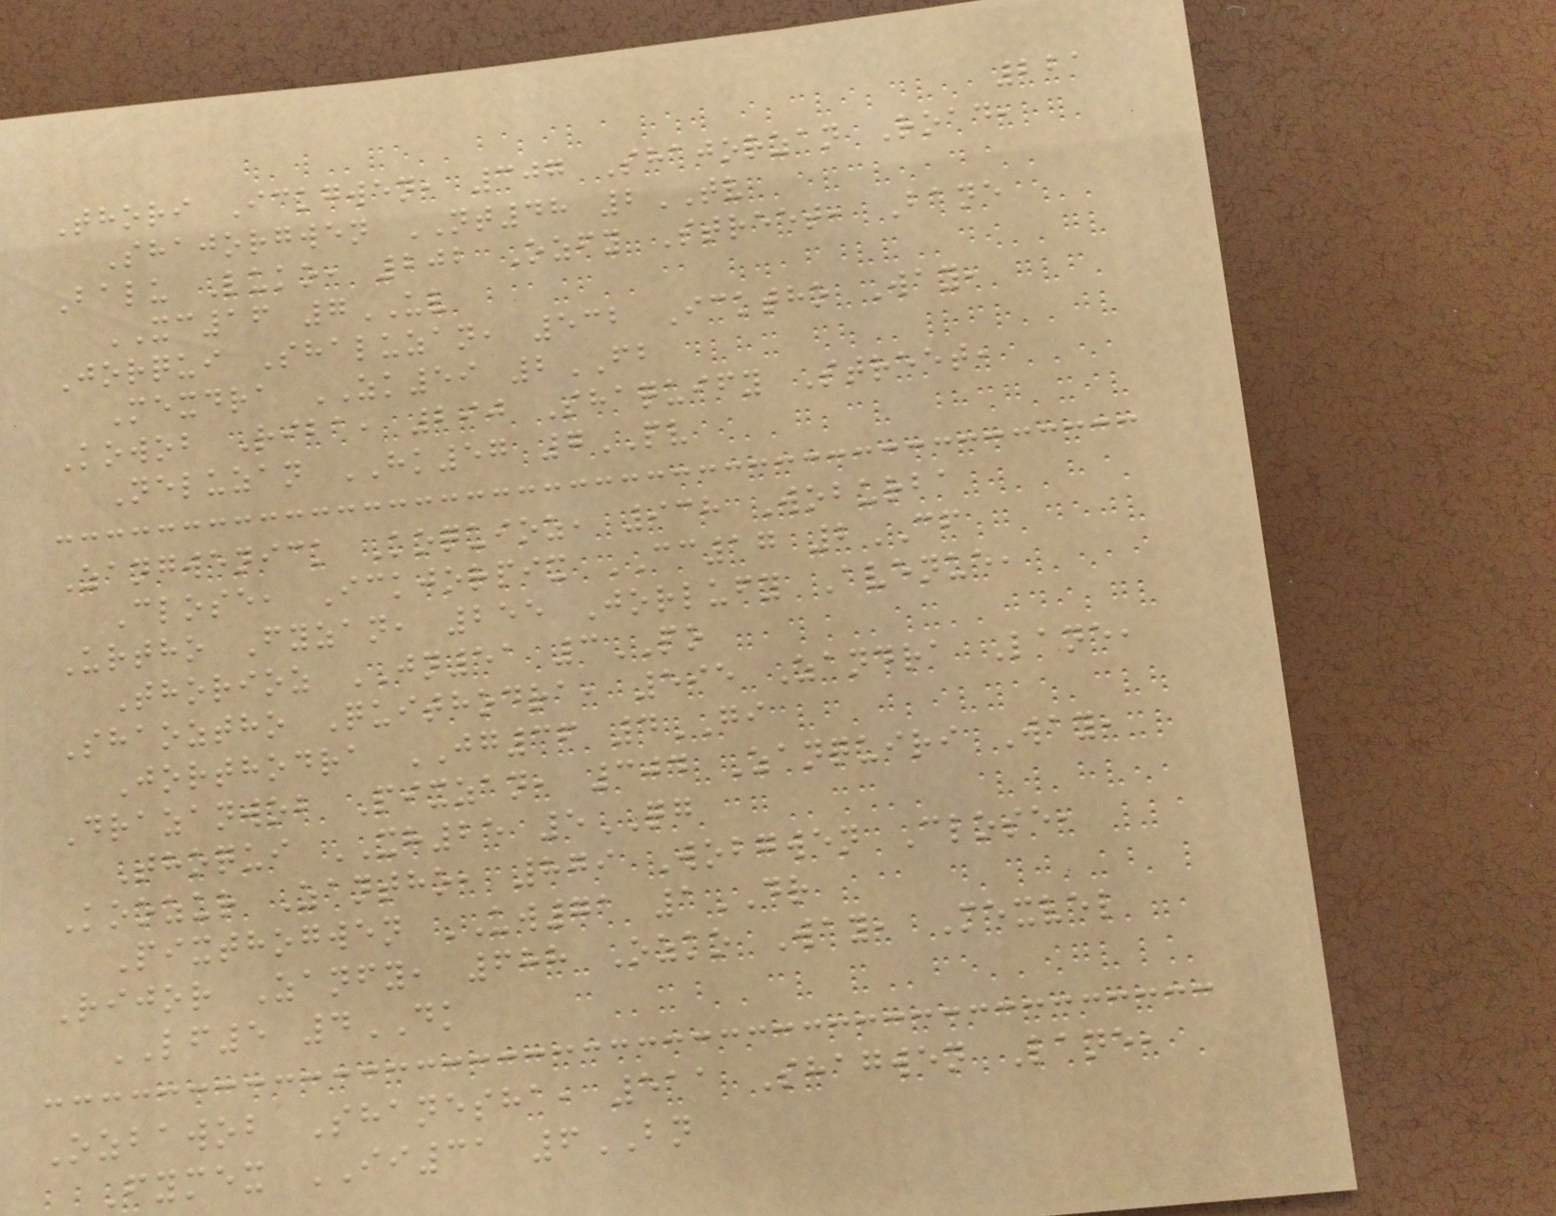221
Thori Ickgwen, 307 Shajorzan Road,
Shajorgwen NT48 2TV
Balu Luko, 202 Ozfy Street, Bane
XC16 7UV
Jorqui Shaluzan, 532 Icktho Way,
Mexdra ZK59 2FB
Kowob Riba, 290 Shaquify Street,
Neluzan HK57 7PV
Zangwenick Koquioz, 938 Woburba
Close, Ickjorpix CC17 2CF
Urtho Fyzan, 255 Jorlufy Avenue,
Thorioz JN51 3PO
Shaoztho Quithodra, 595 Zandra Lane,
Jorthodra JG36 4GI
Drazanwob Pixzan, 304 Zanquiri Way,
Thoqui XH25 5QG
Koozur Zantho, 879 Wobgwen Close,
Pixthogwen UW71 1DR
Rijor Zanfy, 688 Ozko Way, Mexvel
LF5 4DK
Ozbawob Shanesha, 511 Shagwen Lane,
Fymex II31 6BN
